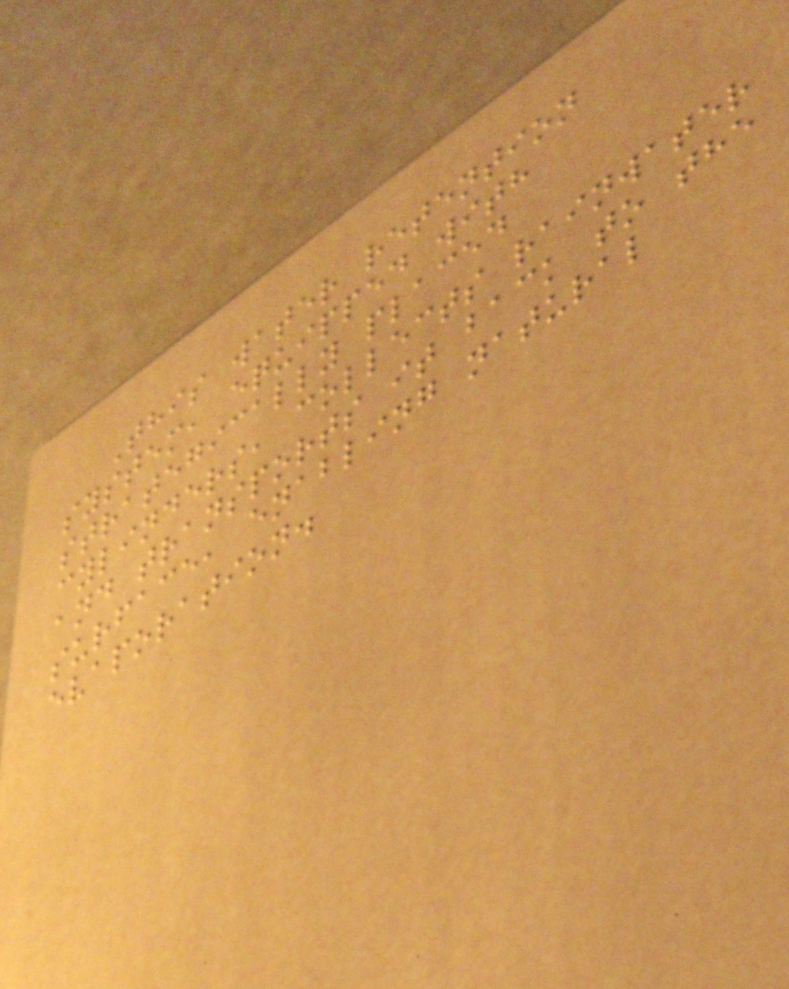This water retention
system, equipped with
strategically placed
cylinders, collects rainwater
and transports it back to the
surface, enabling natural
evaporation.
